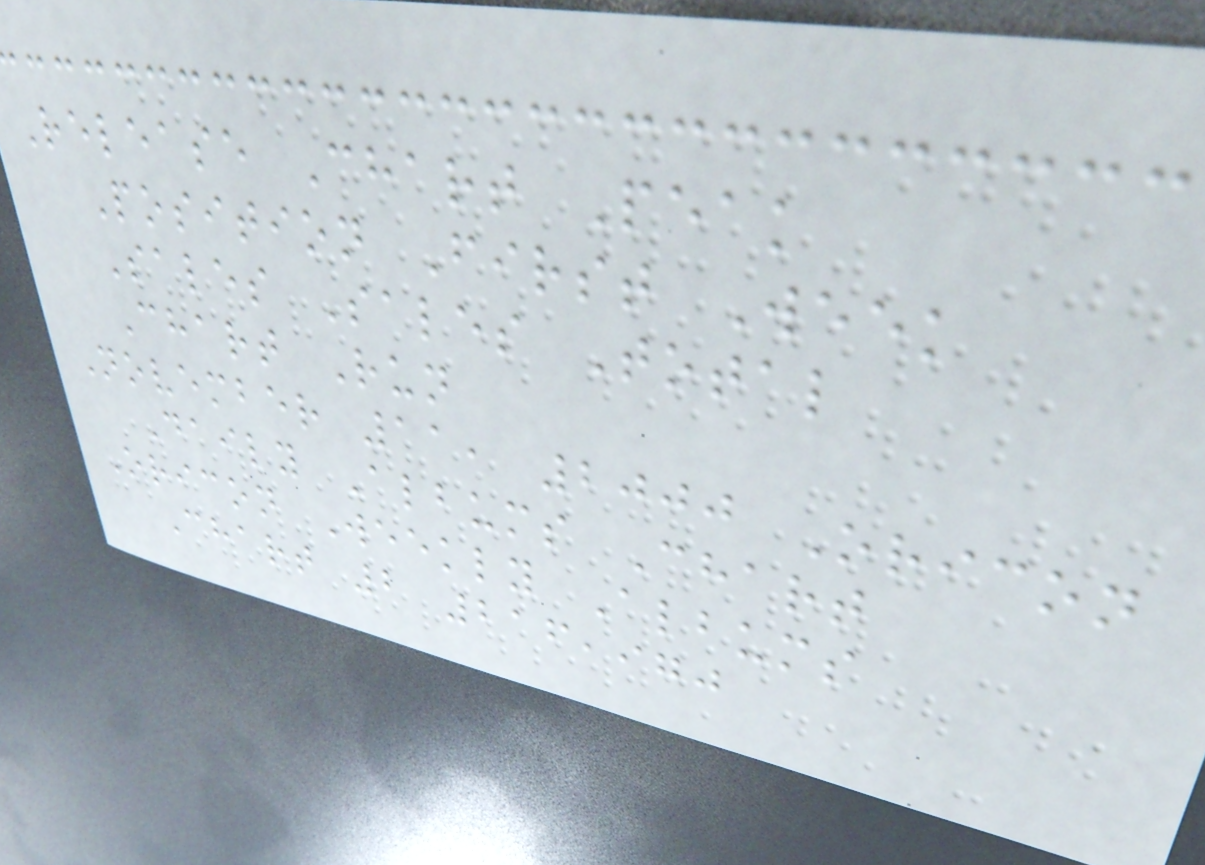Release Chart Peak
Position First Week
Sales Sales Total
Chart Run
November 11, 2000 Oricon
Daily Albums Chart
Oricon Weekly Albums
Chart 2 216,970
